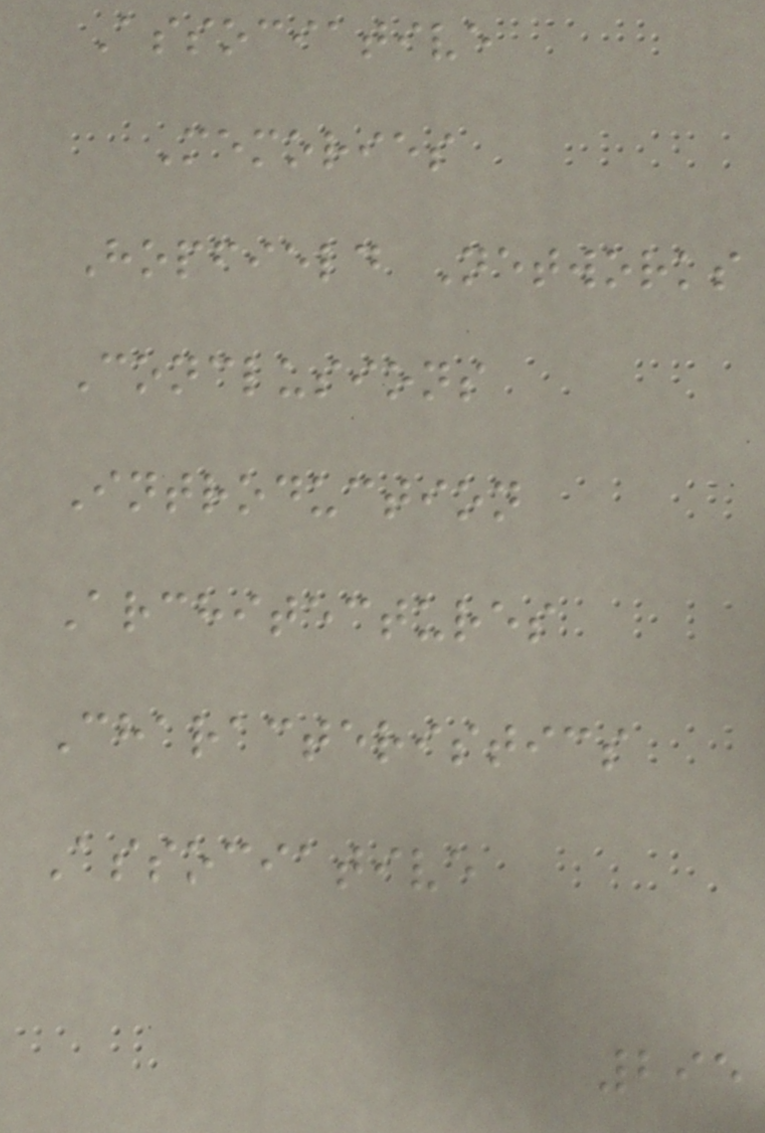Associative
Memories
Hopfield Networks
Conclusions
Introduction
Architectures
Characteristics
Associative
295
